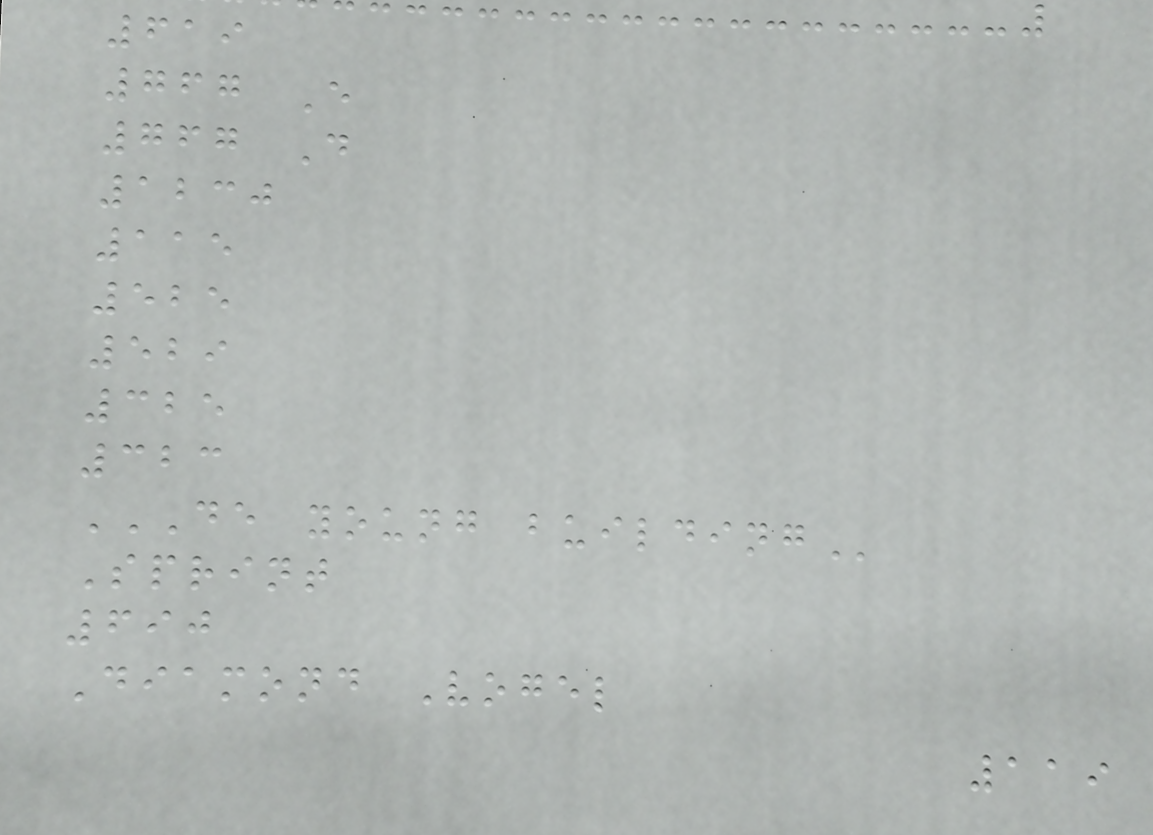619
767 E
767 D
1230
115
525
529
325
323
DE YOUNG BUILDING
Sprint
690
Diamond Vogel
119
